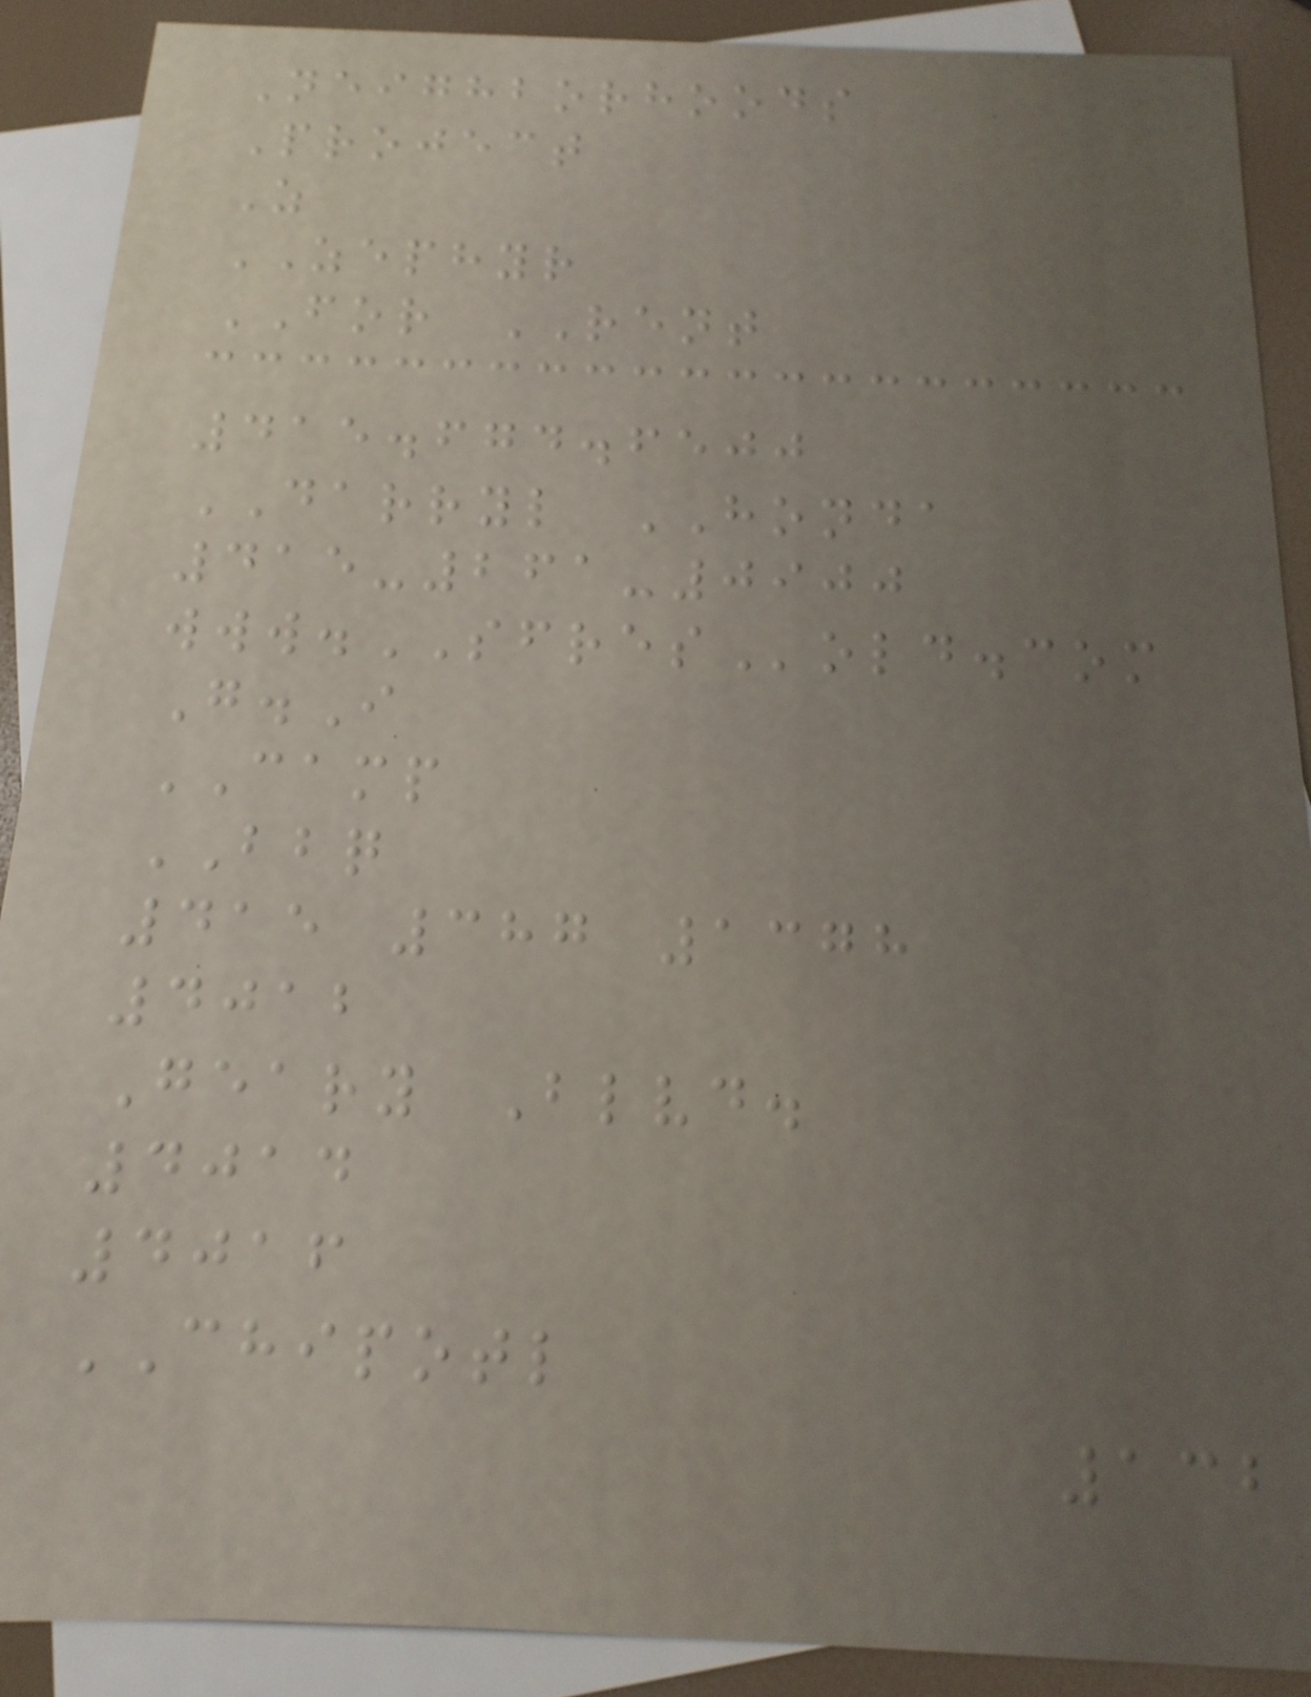Neighborhoods
Project
Z
ZEPHYR
FOR RENT
415.674.6500
DARRYL HONDA
415-261-0900
www.SFRESold.com
G.I
CAMP
BBQ
415 387 1378
4012
Geary Blvd.
4014
4016
CHIPOTL
132
